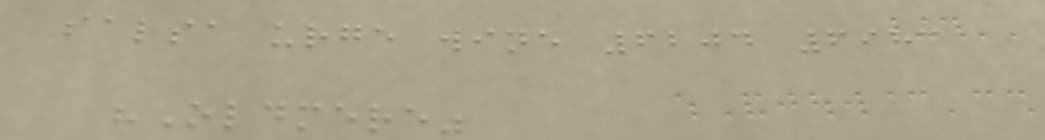salsa urge wine 6204 6983
"Oldmere"
